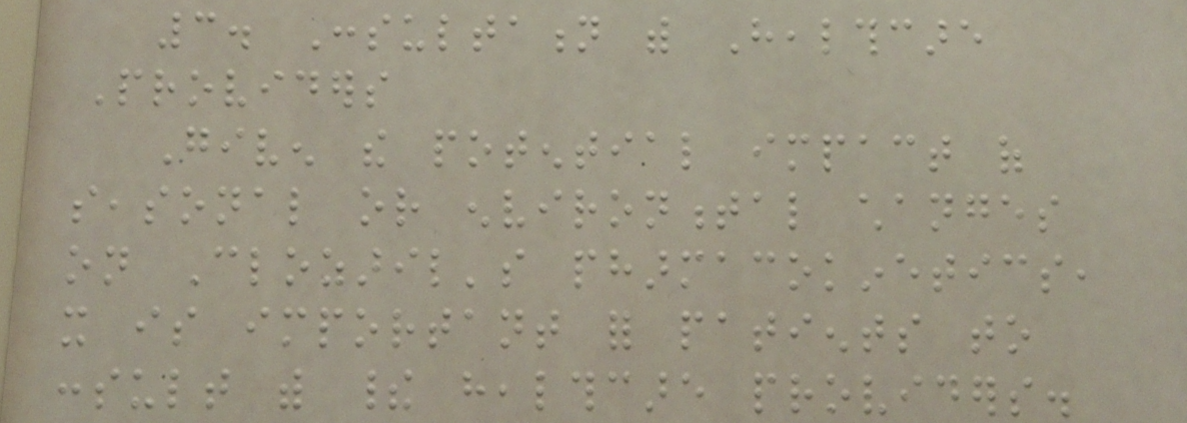3. Consultation with Healthcare
Providers
Given the potential impact of
seasonal or environmental changes
on Clozaril's pharmacokinetics,
it is important for patients to
consult with their healthcare providers.
